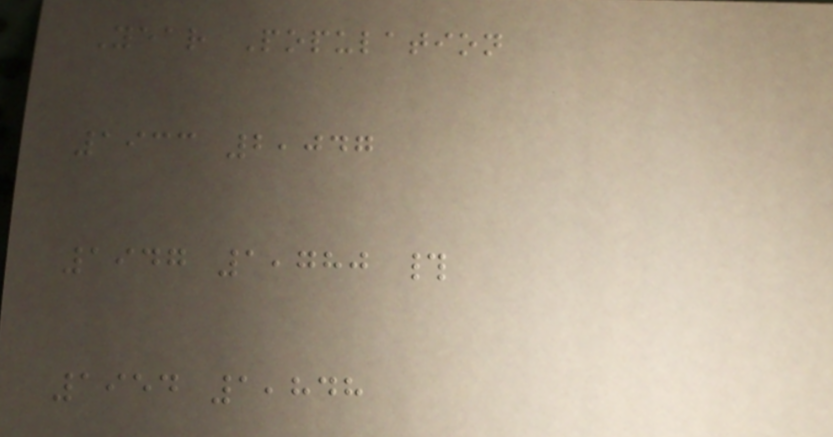Year Population
1933 2,047
1947 1,780 #
1954 1,848
